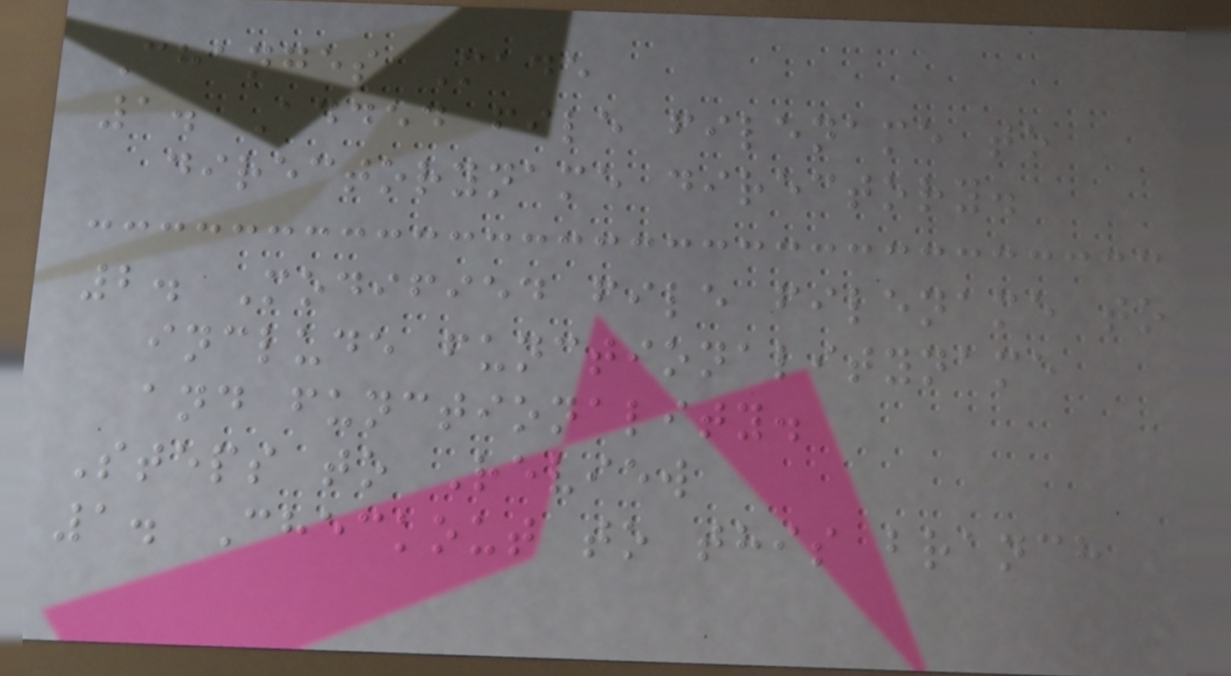Changes Made
1. Added file filename to
directoryname directory.
2. Modified file filename to
include functionalityname
and functionality.
Steps to Review
1. Checkout to this branch
